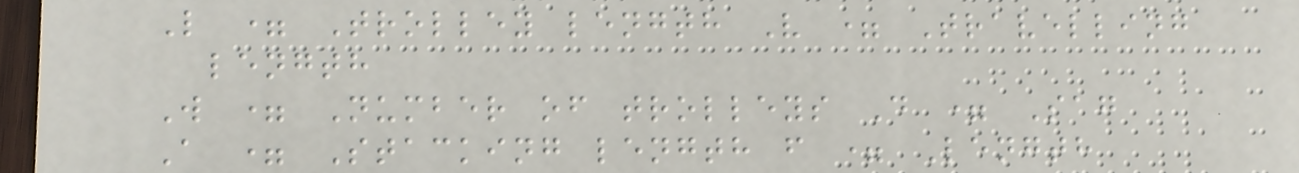L = Trolley length V = Travelling
length
W = Number of trolleys D = Sag
A = Stacking length f = Length
